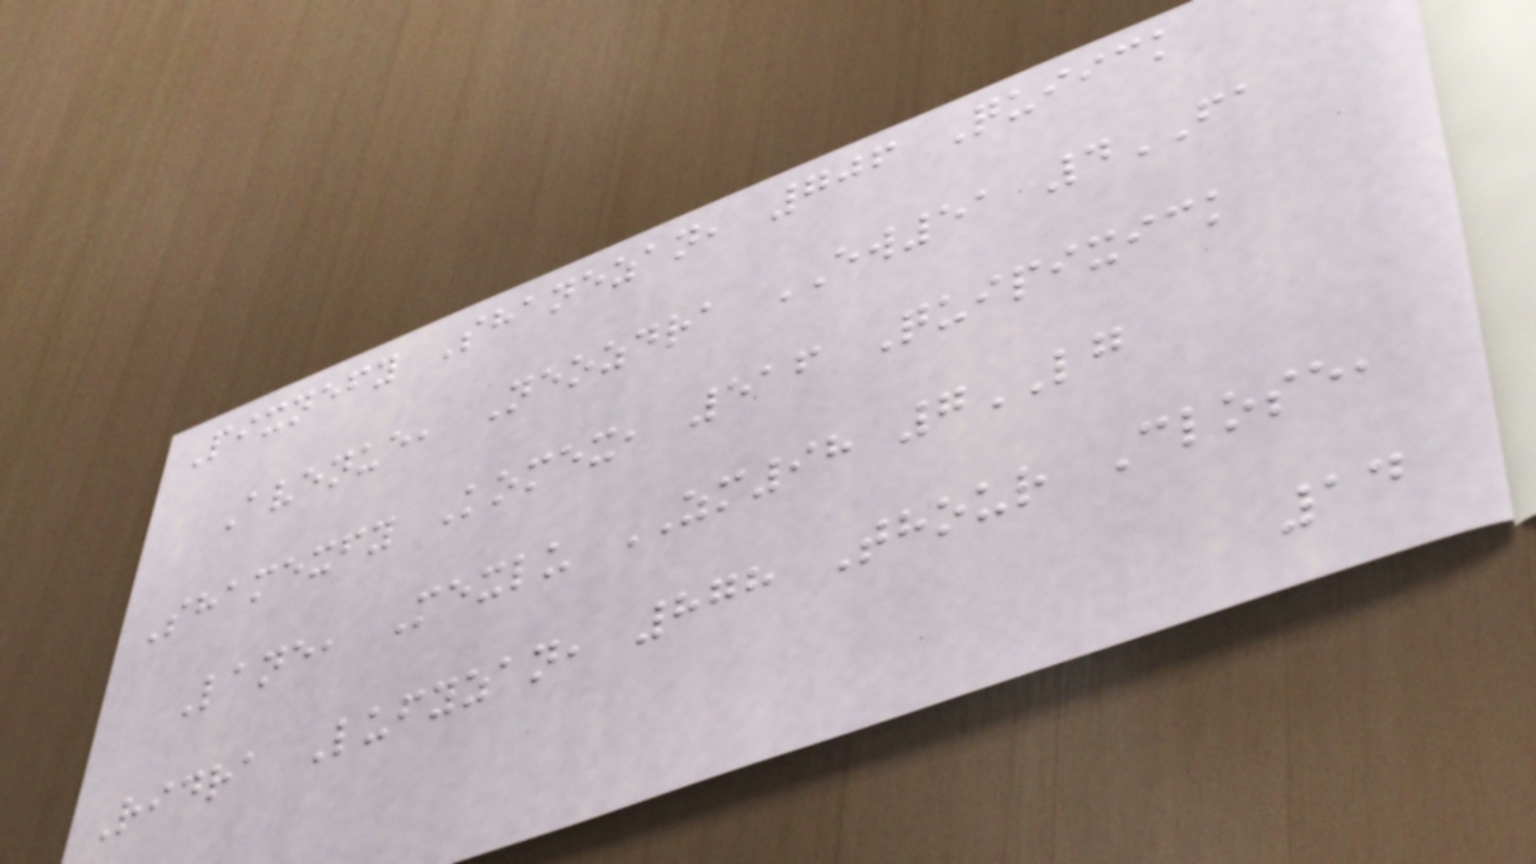Pixnefy Shanezan, 706 Quiick
Avenue, Neozdra EW51 4FA
Shamexfy Komex, 516 Quipixick
Lane, Mexlu ZM98 7LG
Ridra Lufyzan, 878 Thour Close,
14
